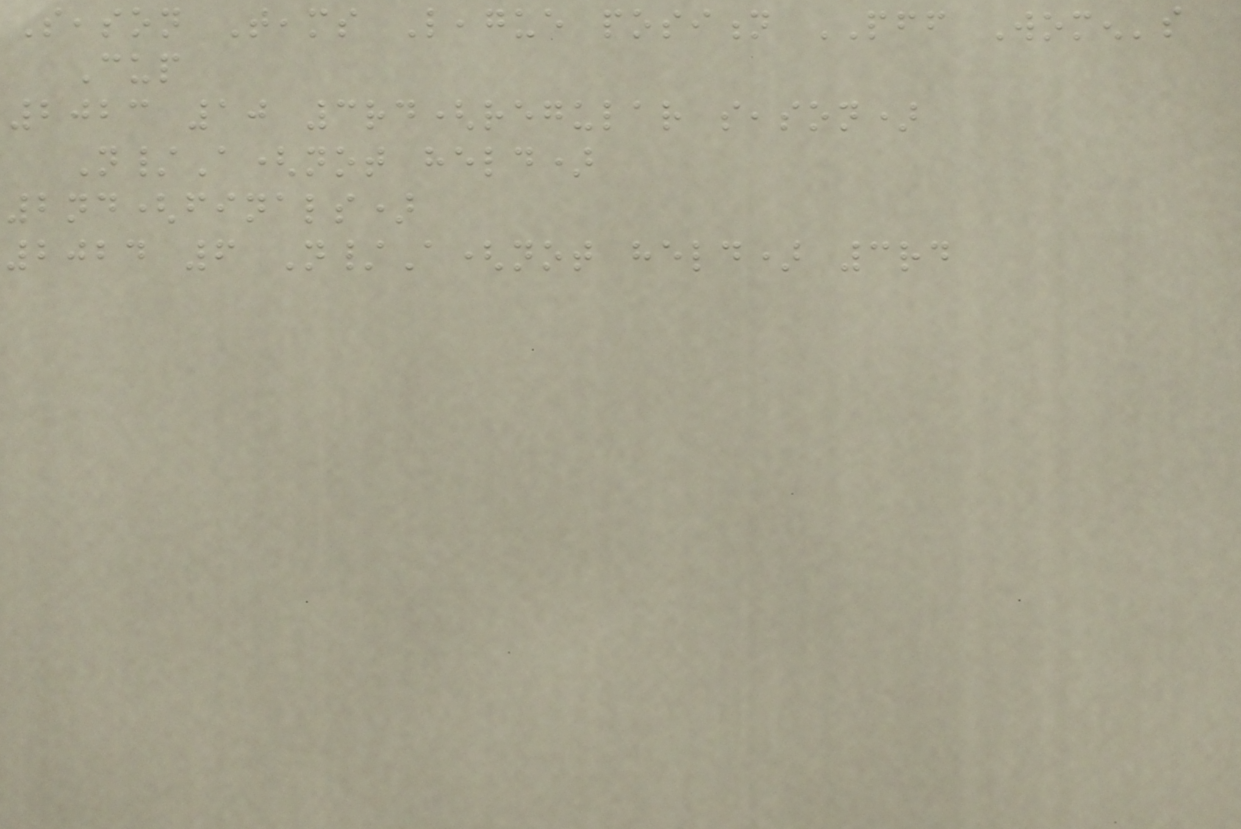Season Teams League position PFF Women's
Cup
2023 10 3rd(regular season)
N/A(not held)
2nd(finals)
2024 6 N/A(not held) 3rd
